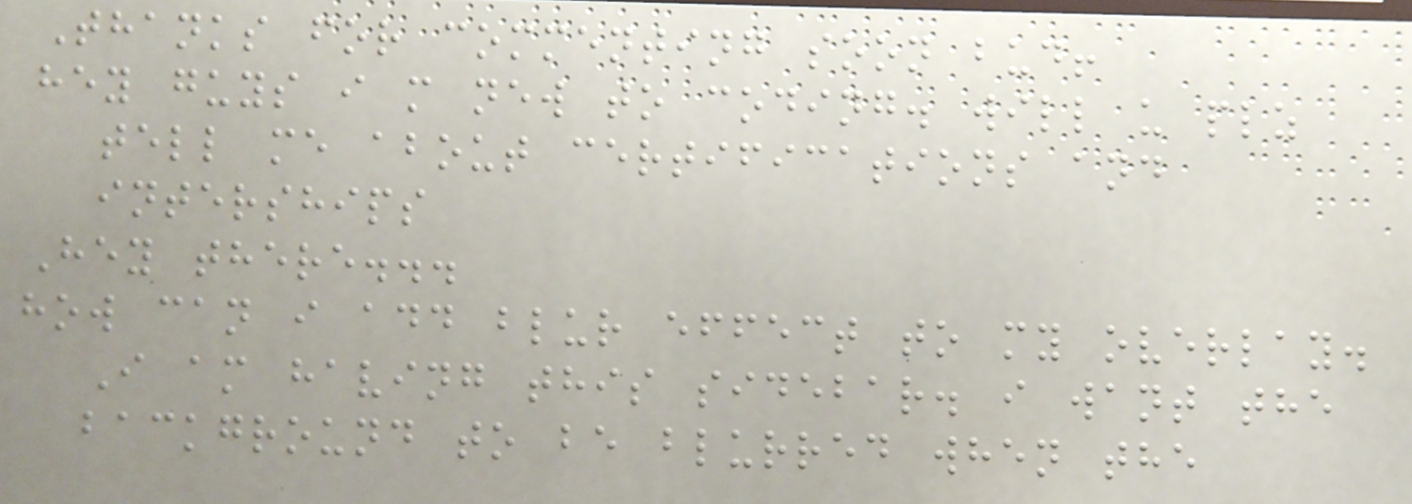Thanks for commenting soon bud!
hey guys i m new to coding. will u plz
tell me about certifications and
interships
Hey there...
how can i add blur effect to my overlay.
I am having this sidebar. i want the
background to be blurred when the
